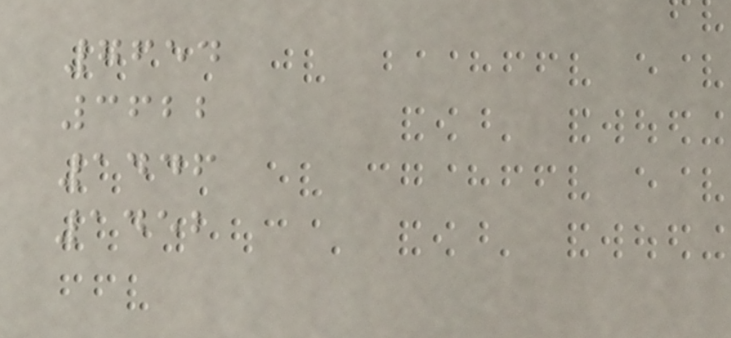7654
3622
1446
1452
